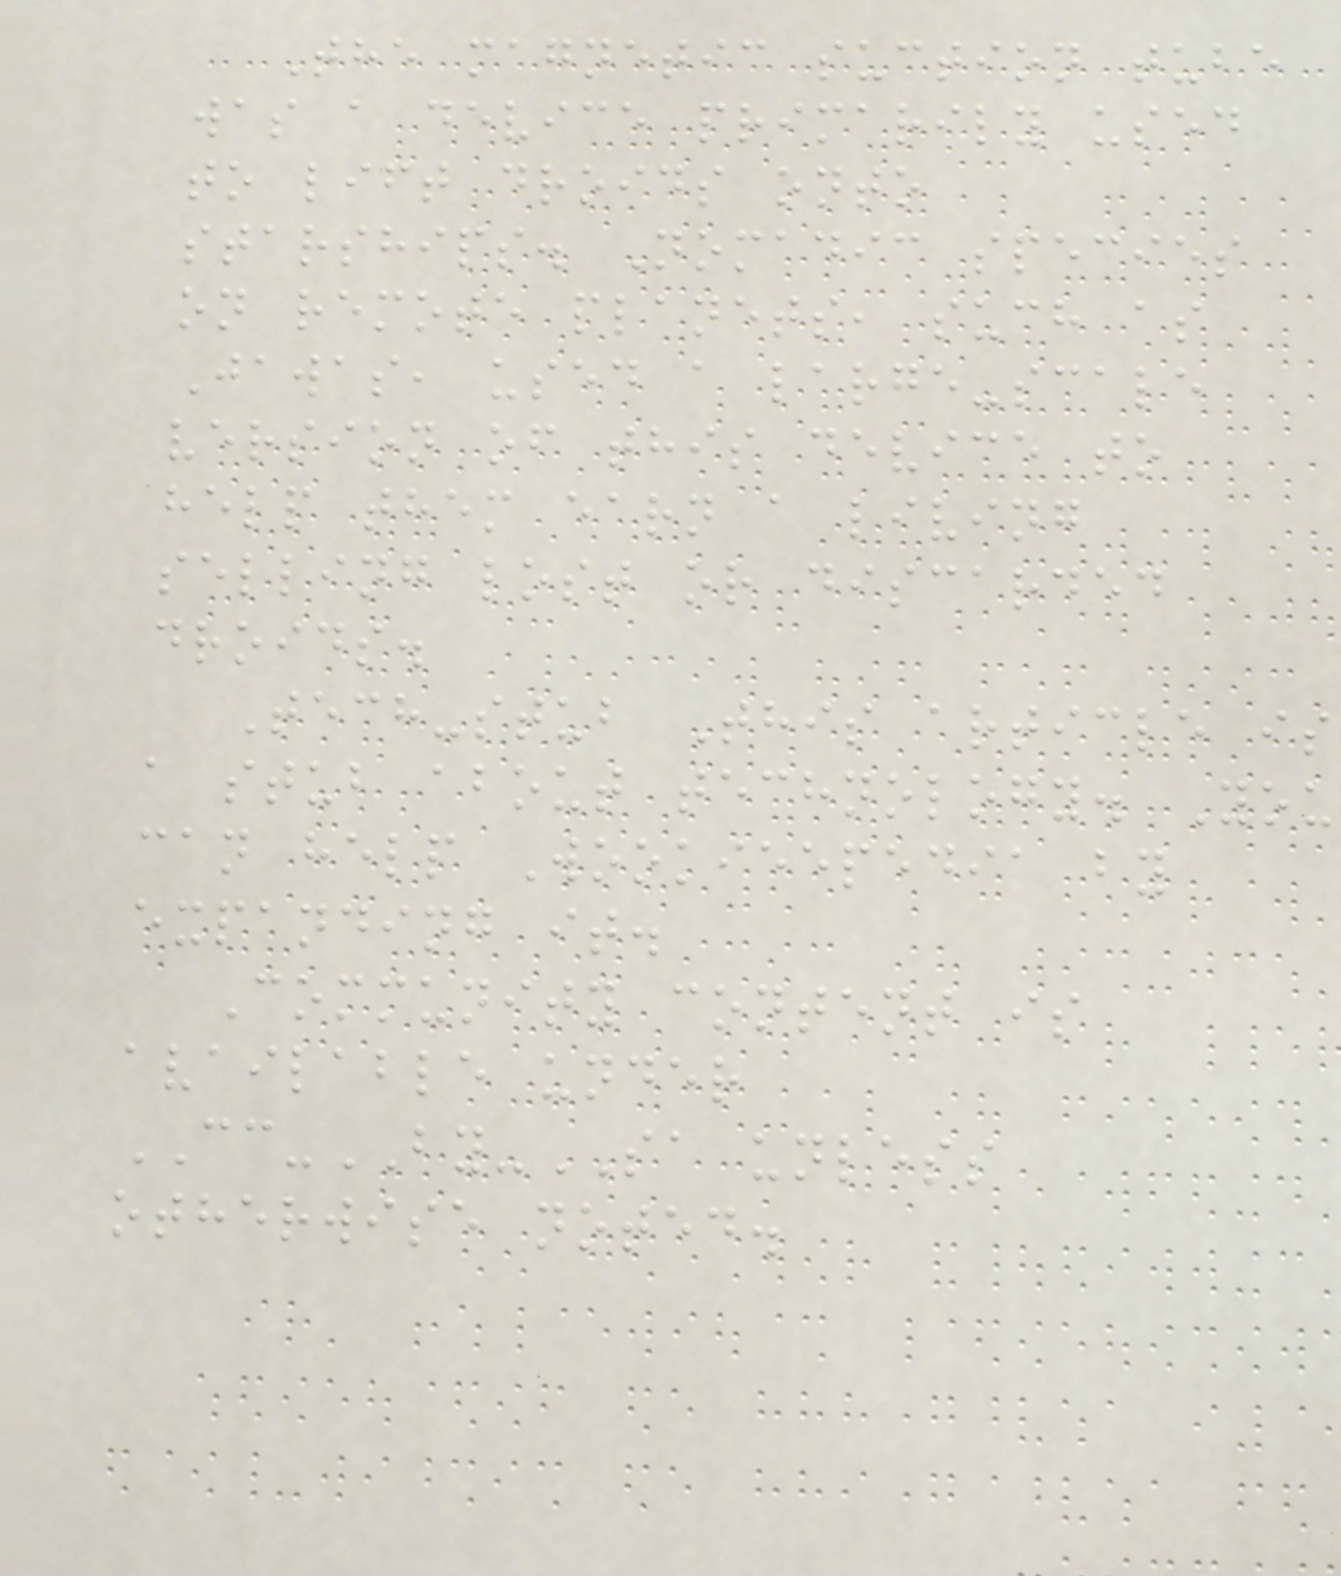The magnetic suction tube
was a device primarily used
to lift droids onto
starships. Nomadic species
on remote planets, such as
Jawas, used a large-scale
version of this device to
help them earn a living
selling lost or discarded
droids.
Tech-stub This article is
a stub about technology. You
can help Wookieepedia by
expanding it.
Community content is
available under
CC-BY-SA unless
otherwise noted.
